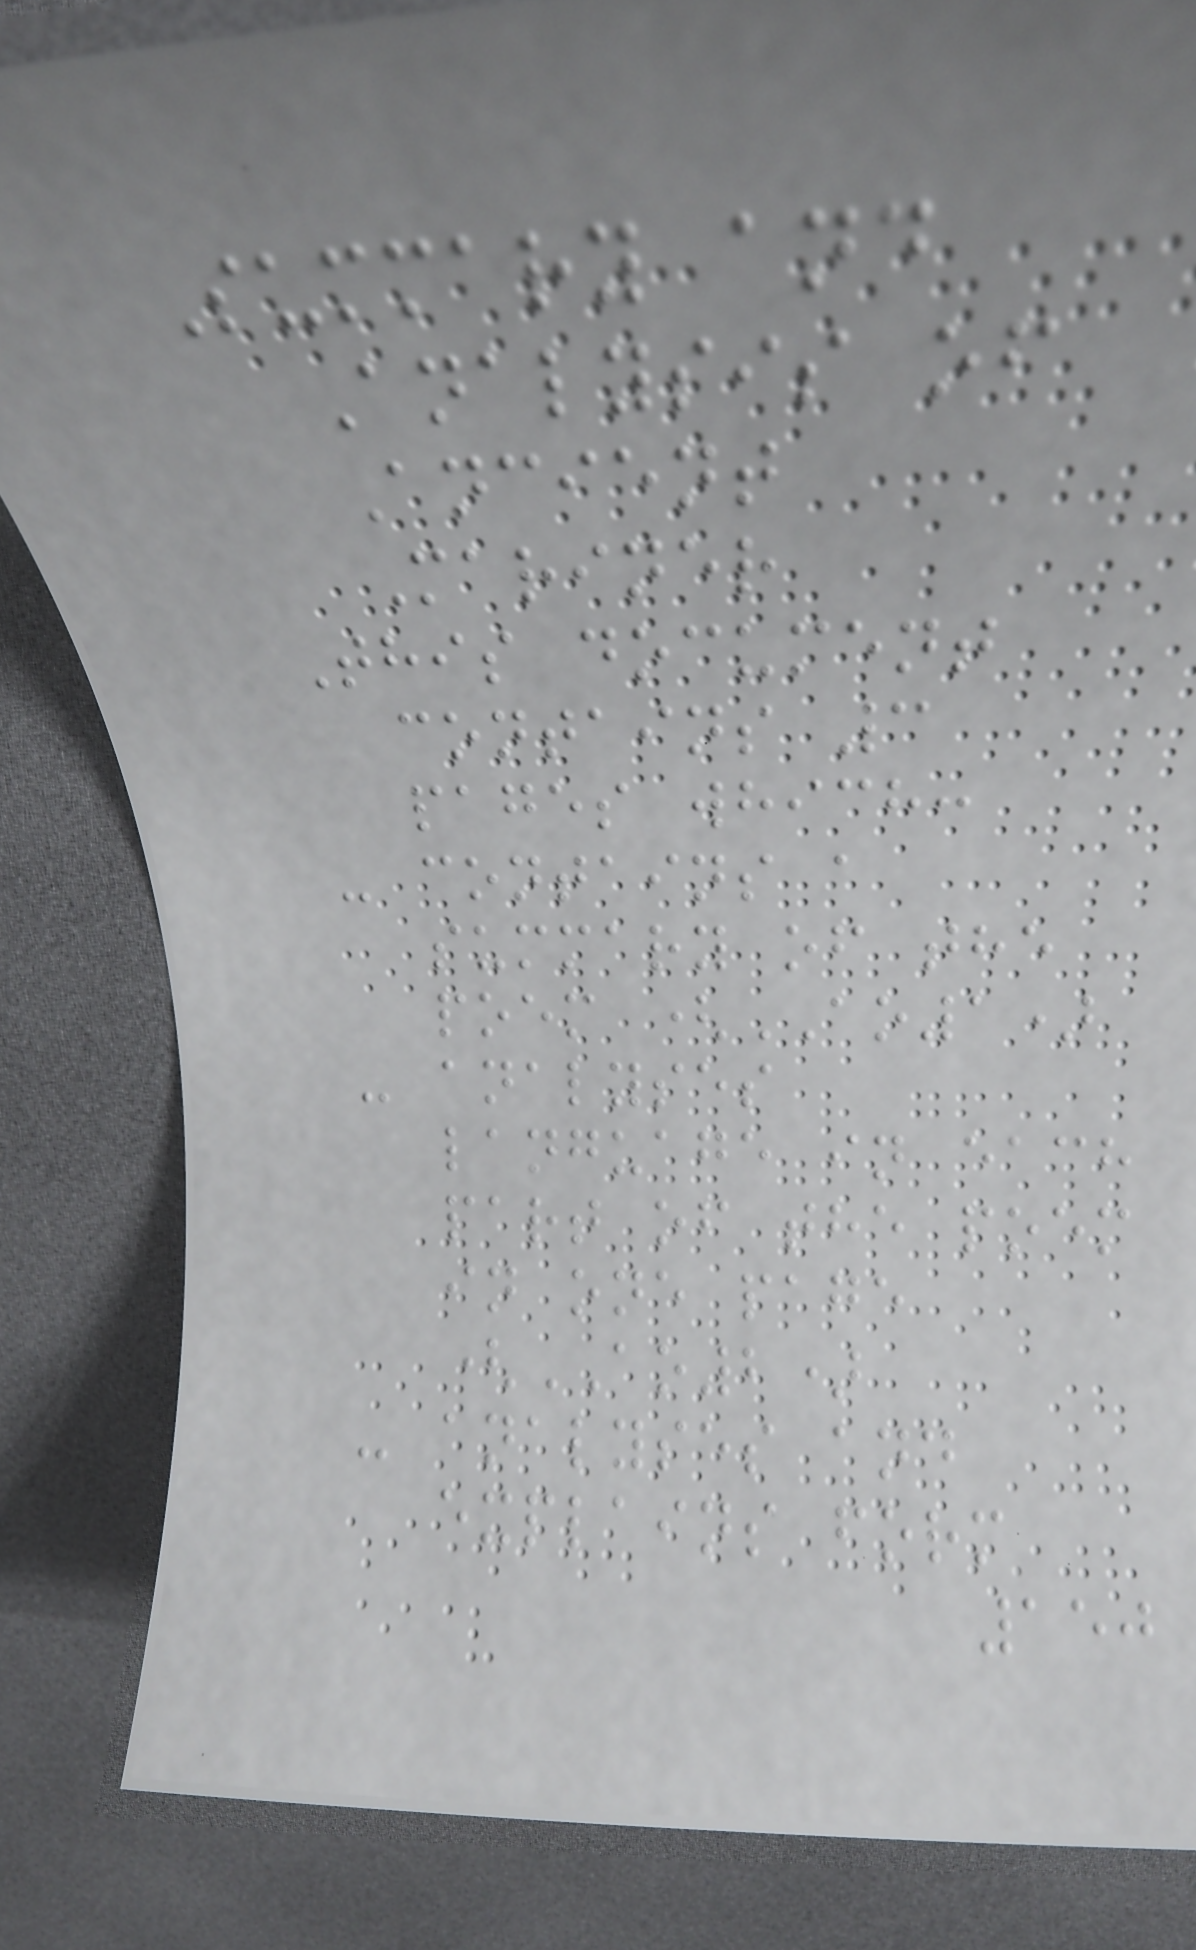Summary and
Analysis of
Ancient
Mariner
This document
contains 3
pages which:
- contains a
summary of the
poem (AO1)
- analyses
language in each
part of the poem
in one page
(AO2)
- analyses and
explains form
150
